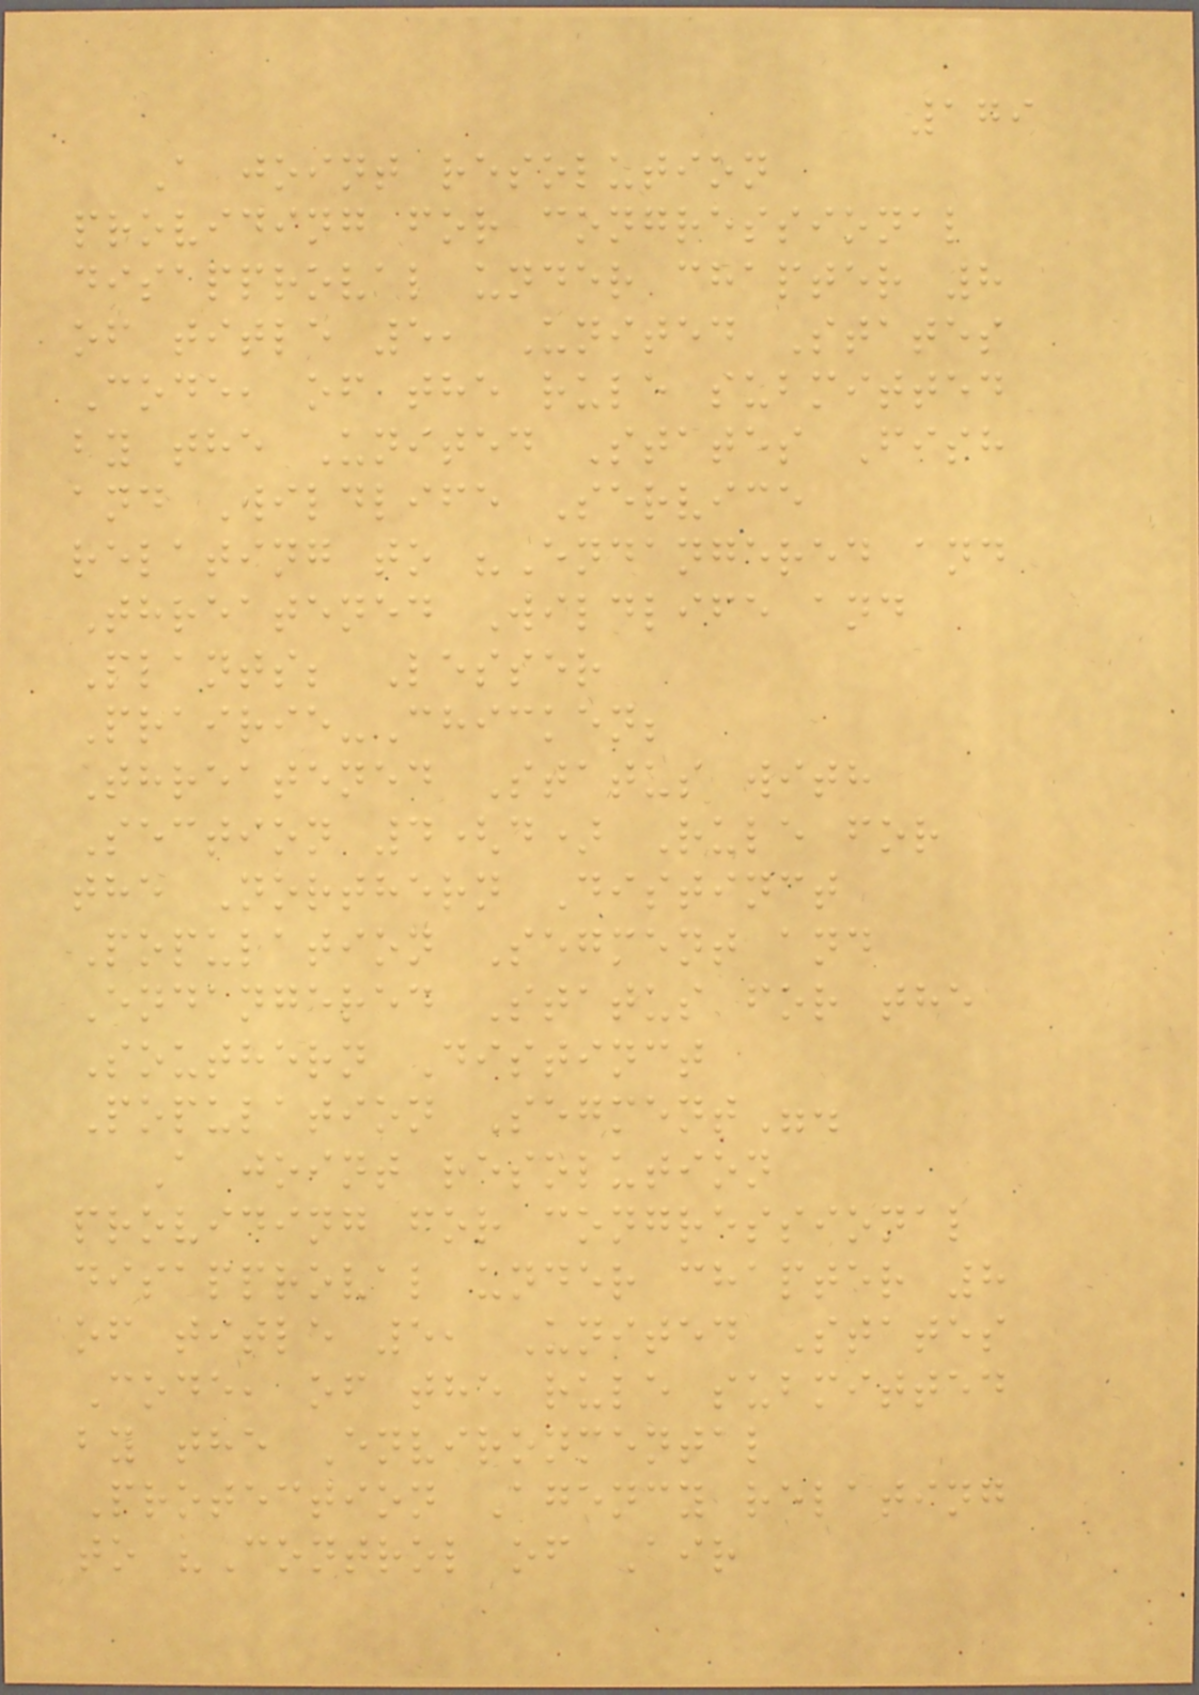179
A joint resolution
providing for congressional
disapproval under chapter 8
of title 5, United States
Code, of the rule submitted
by the United States Fish
and Wildlife Service
relating to "Endangered and
Threatened Wildlife and
Plants; Lesser
Prairie-Chicken;
Threatened Status with
Section 4(d) Rule for
the Northern Distinct
Population Segment and
Endangered Status for the
Southern Distinct
Population Segment".
A joint resolution
providing for congressional
disapproval under chapter 8
of title 5, United States
Code, of the rule submitted
by the Environmental
Protection Agency relating
to "Control of Air
